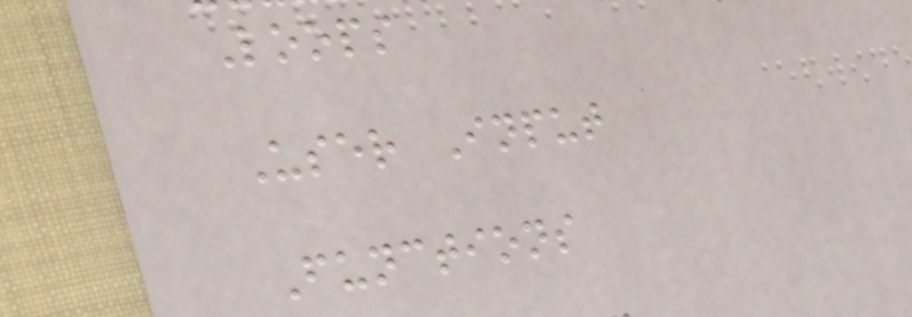Loops
User Input
Functions
